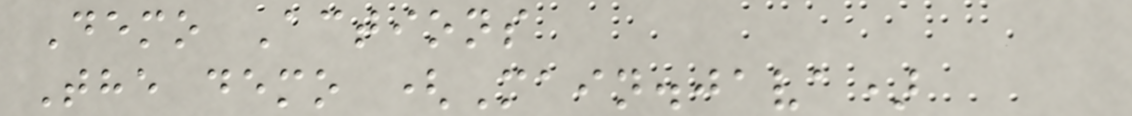Demo Actions
The demo (Main.java)
